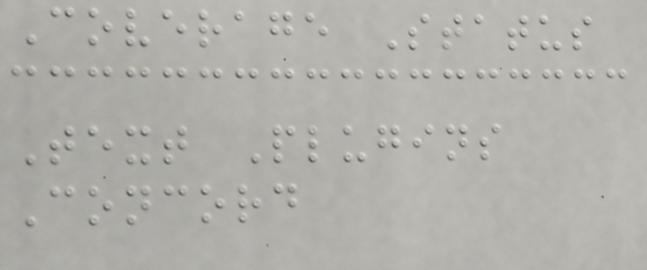Coverage Status
Text Plugins
Concord
